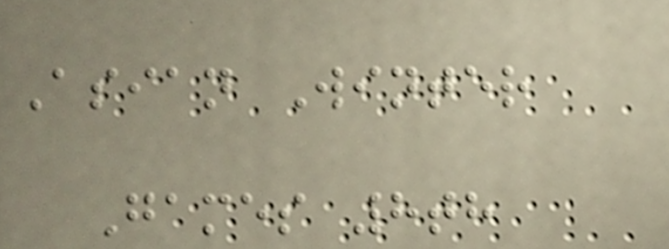Asian Winter
Games 8th
